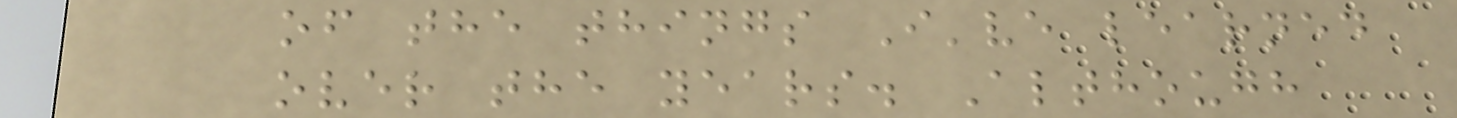of the things I've learned
over the years. Although
